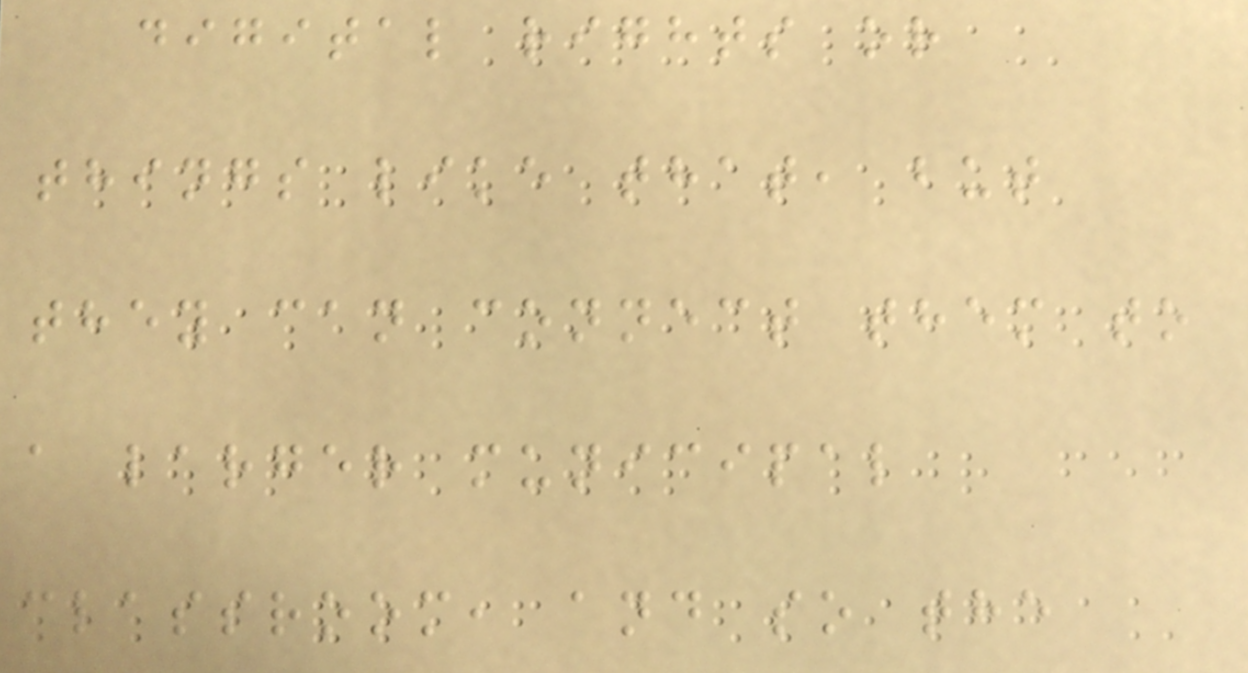digital rights or
things like that, but
they can connect them to
a larger municipal
classroom, and so the
